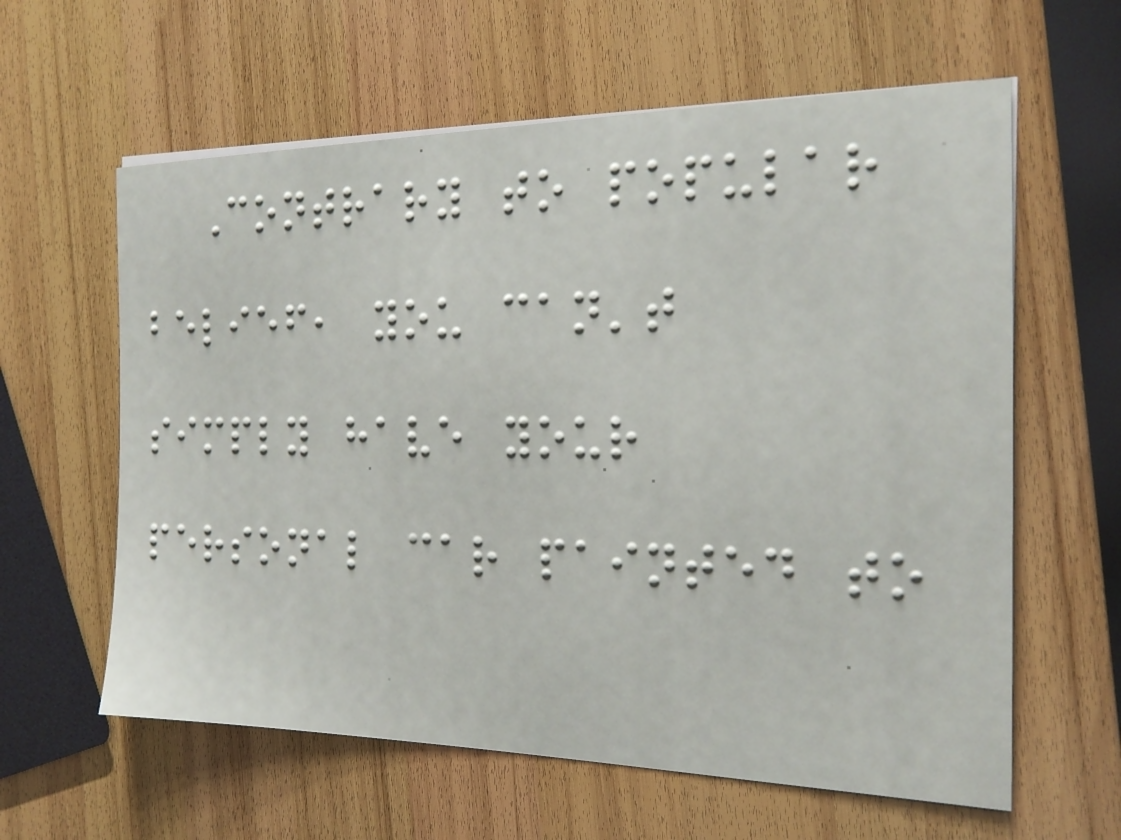Contrary to popular
belief, you can't
simply have your
personal car painted to
